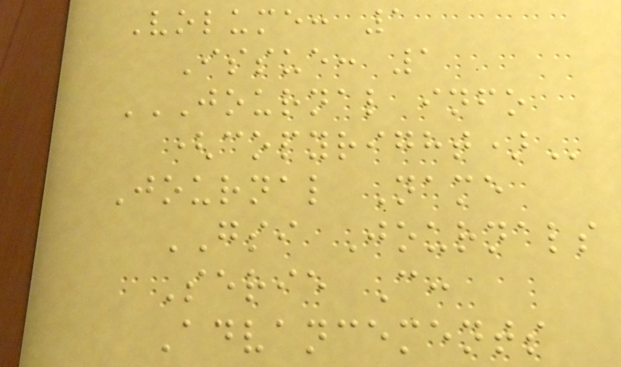Volume: 1
Issue: 1
JOURNAL INFO
(COPYRIGHT)
Journal Name
GSI Journals
Serie C:
Advancements
